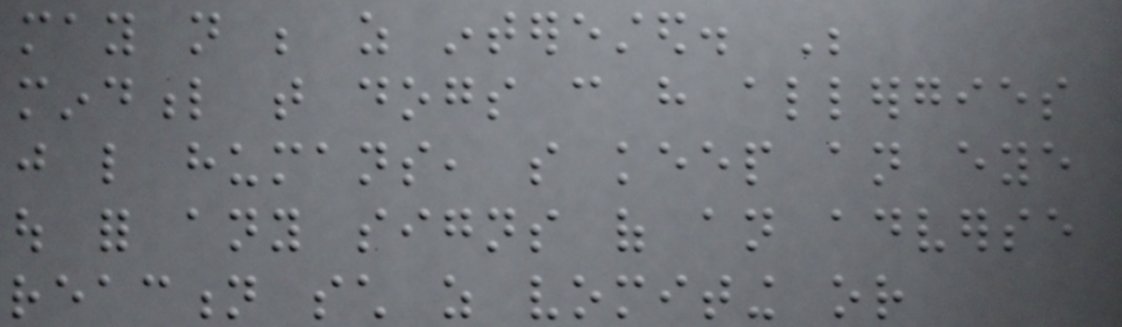may not be as interested. Be
mindful that dogs can have allergies
just like humans, so keep an eye
out for any signs of an adverse
reaction such as vomiting or
